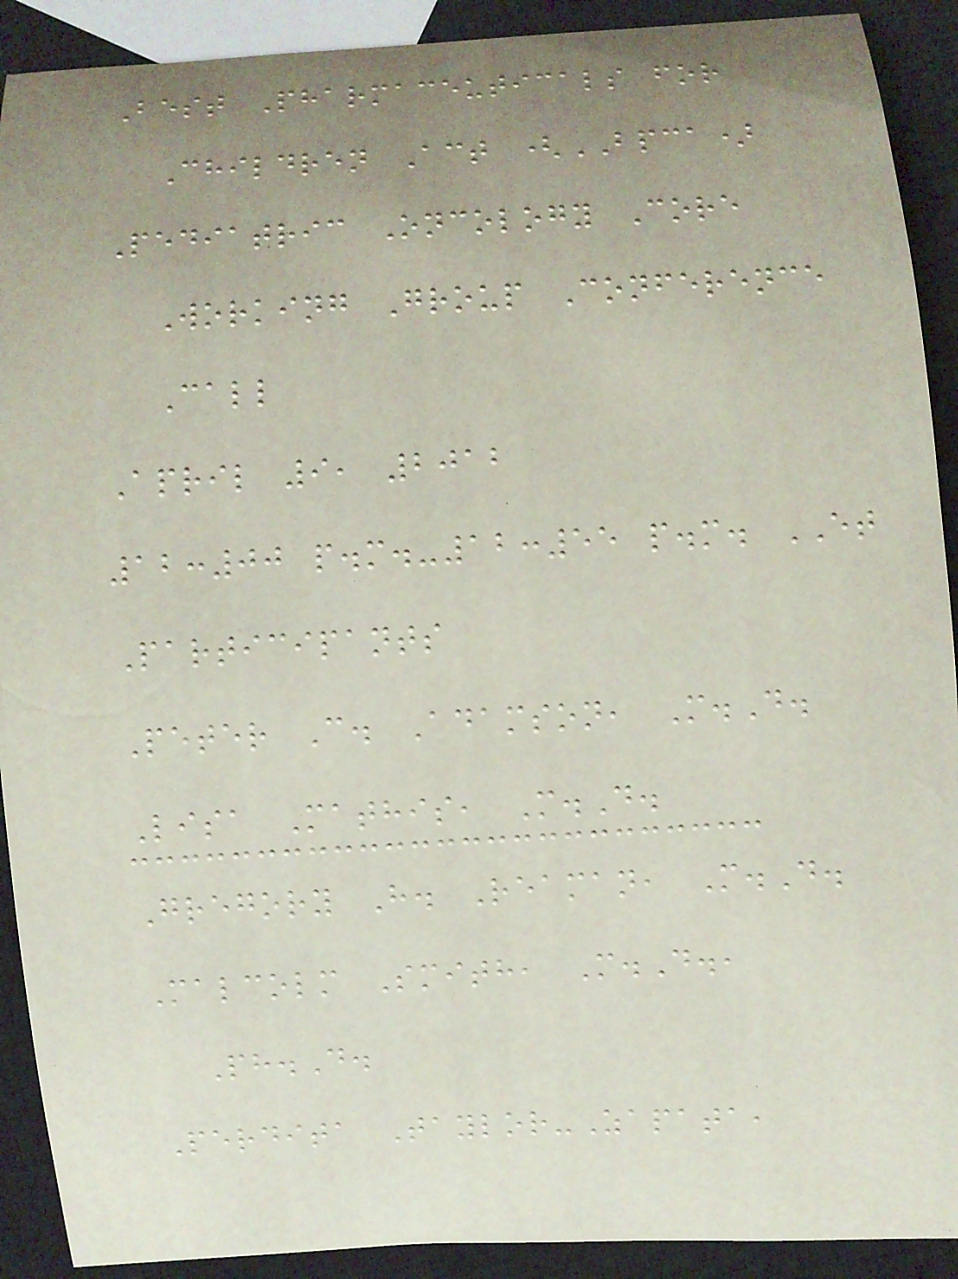Best Pharmaceuticals for
Children Act (BPCA)
Pediatric Oncology Core
Working Group Conference
Call
April 9, 2012
12:00 p.m.-12:55 p.m. ET
Participants
Peter C. Adamson, M.D.
Lisa Mathis, M.D.
Gregory H. Reaman, M.D.
Malcolm Smith, M.D.,
Ph.D.
Perdita Taylor-Zapata,
